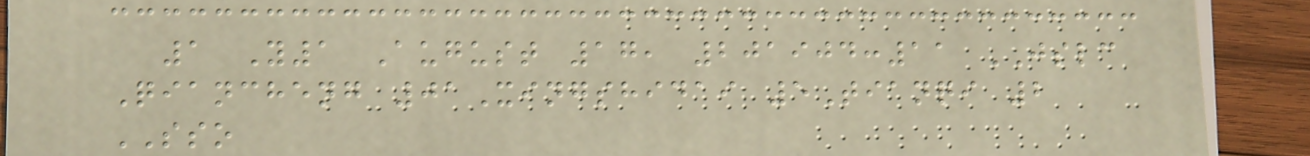1 Y1 August 17, 201904:11 JSLC
Qiancheng 01Xingshidai 5Tianqi 2
SSO
